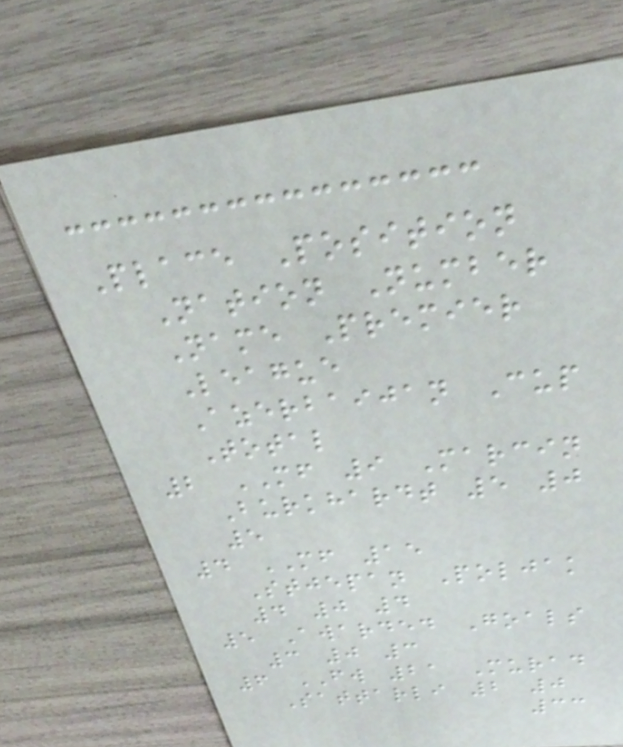Place Position
Nation Number
Name Premier
League
Azerbaijan Cup
Total
2 MF 9 Marcin
Burkhardt 5 0
5
4 MF 15
Stjepan Poljak
4 0 4
5 Awarded Goals
3 0 3
6 FW 21 Murad
Sattarli 2 0
33
